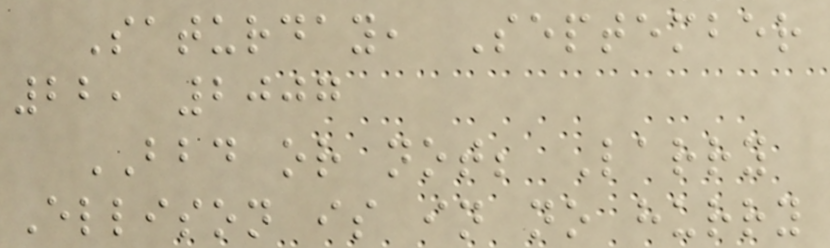Saturday, September
22, 2007
BBD or not; Larry
Ellison is in no hurry
